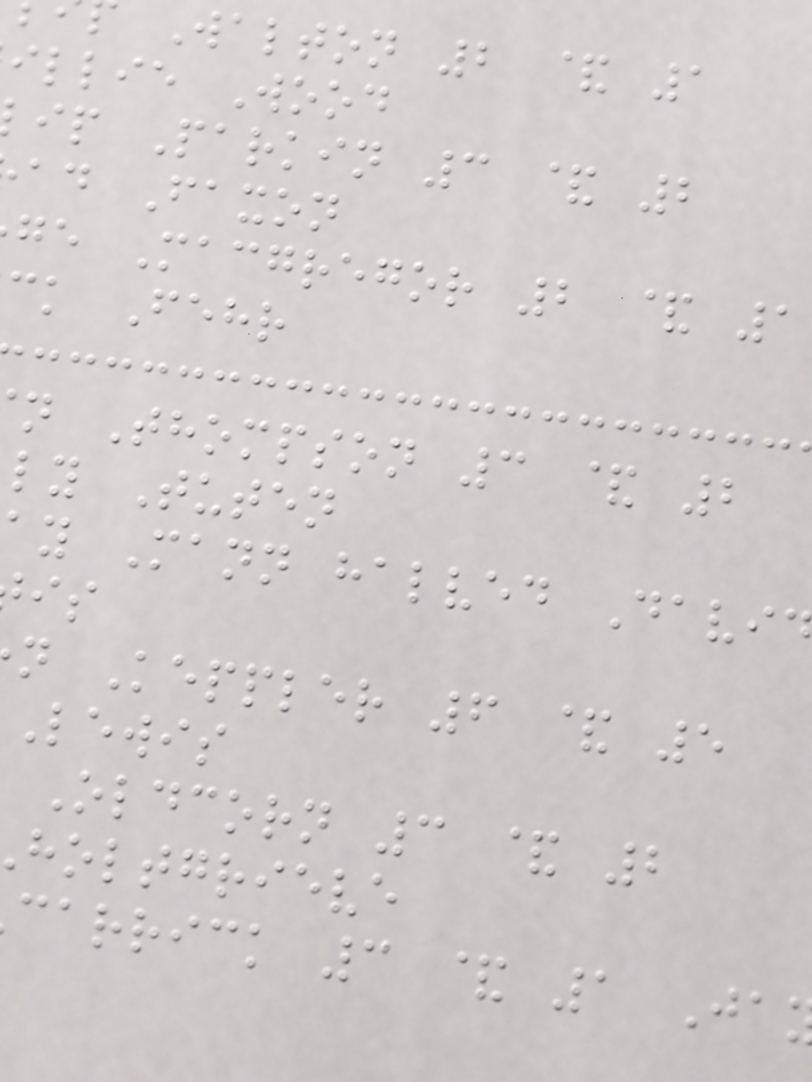Walton 2 & 1
illie Wood
ip Parkin 3 & 2
ad Faxon
ge Macgregor 2 & 1
ck Fehr
n Thompson 3 & 2
ly Tuten
ay Mann halved Davi
n Keppler 6 & 5
Lewis
Oldcorn 3 & 2
holtgrieve
carrick 3 & 1 Ja
